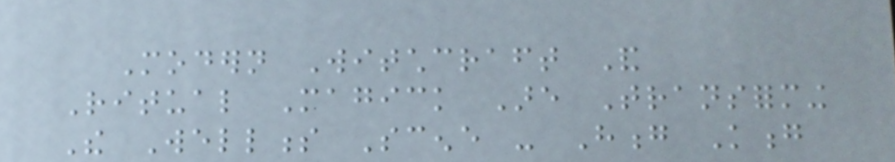Modern Witchcraft And
Ritual Magick Are Transforming
The Wellness Scene - Hong Kong
